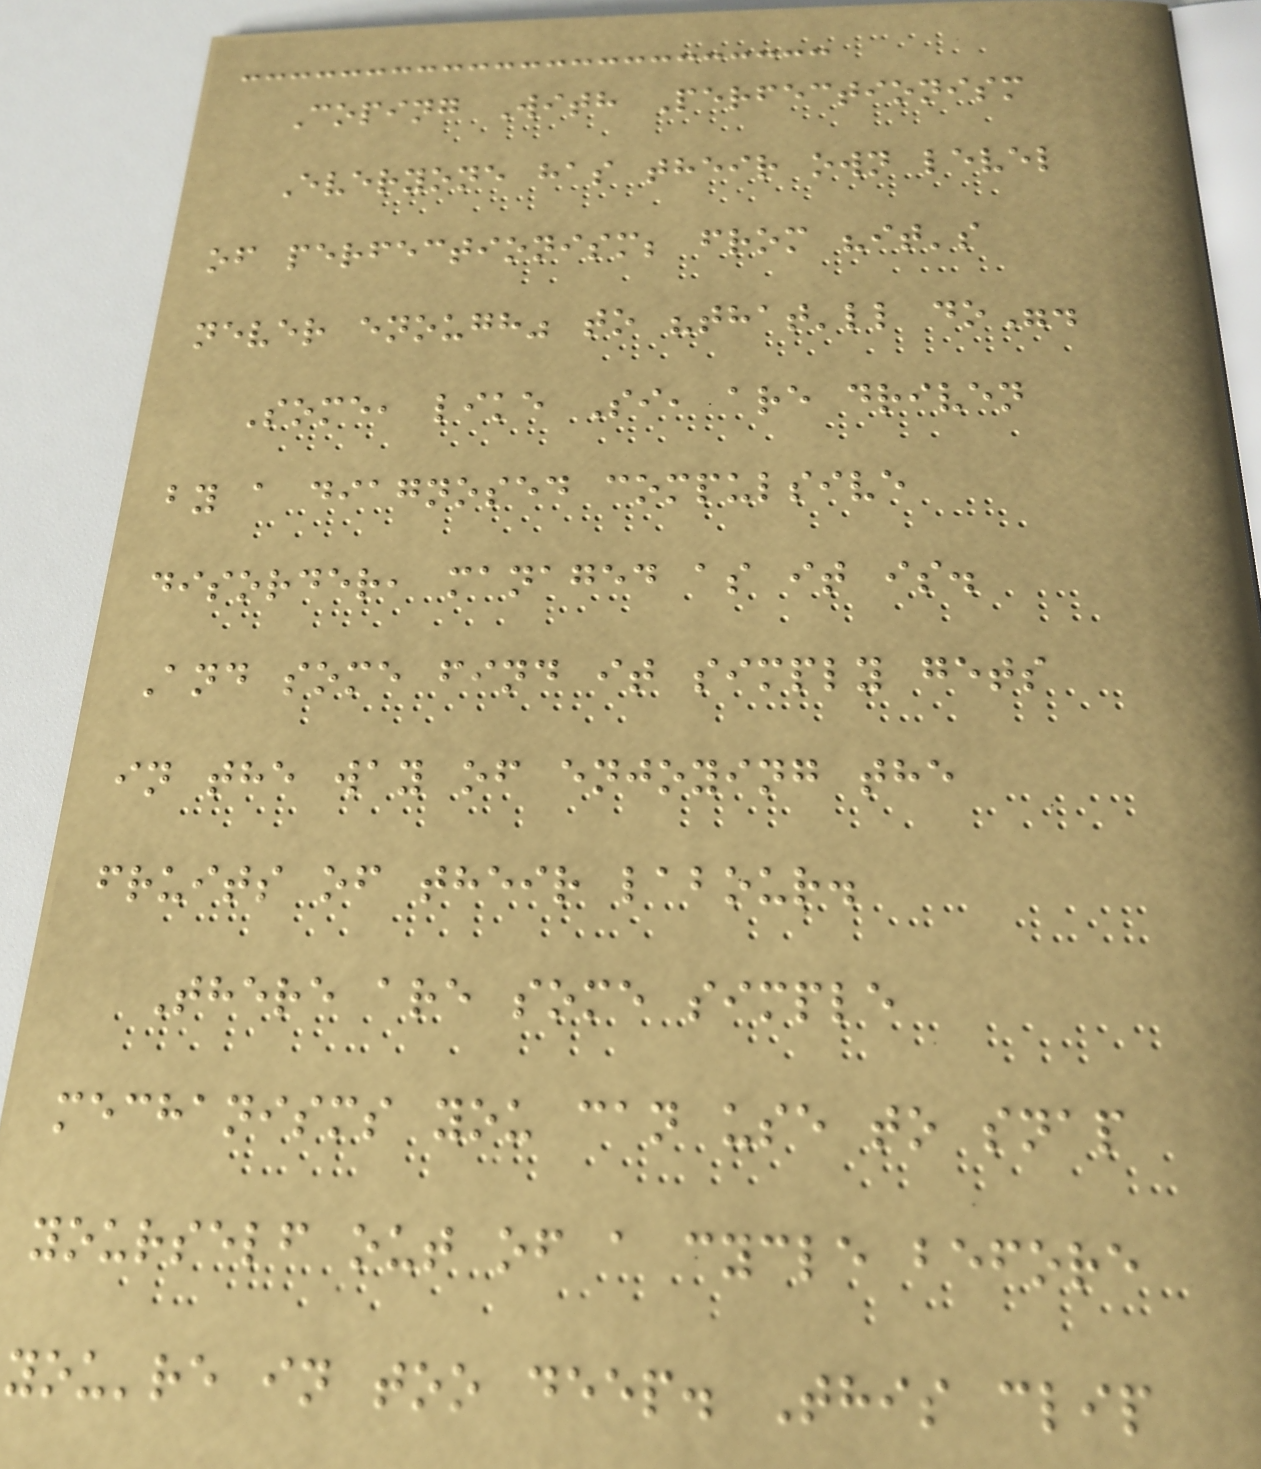Coping With Perfectionism
Everyone has their own level
of perfectionism; from "it's
never enough" to "that'll do".
Some, like Si, are driven
by a diagnosed compulsive
disorder, managed as it is.
And some find it simply gets
in the way of enjoying the
fruits of their labour.
There are some simple
mechanisms you can use to snap
yourself out of a cycle before
you're in too deep. This clip
